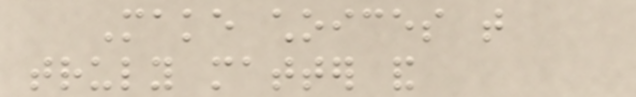Make choices that
truly matter and
